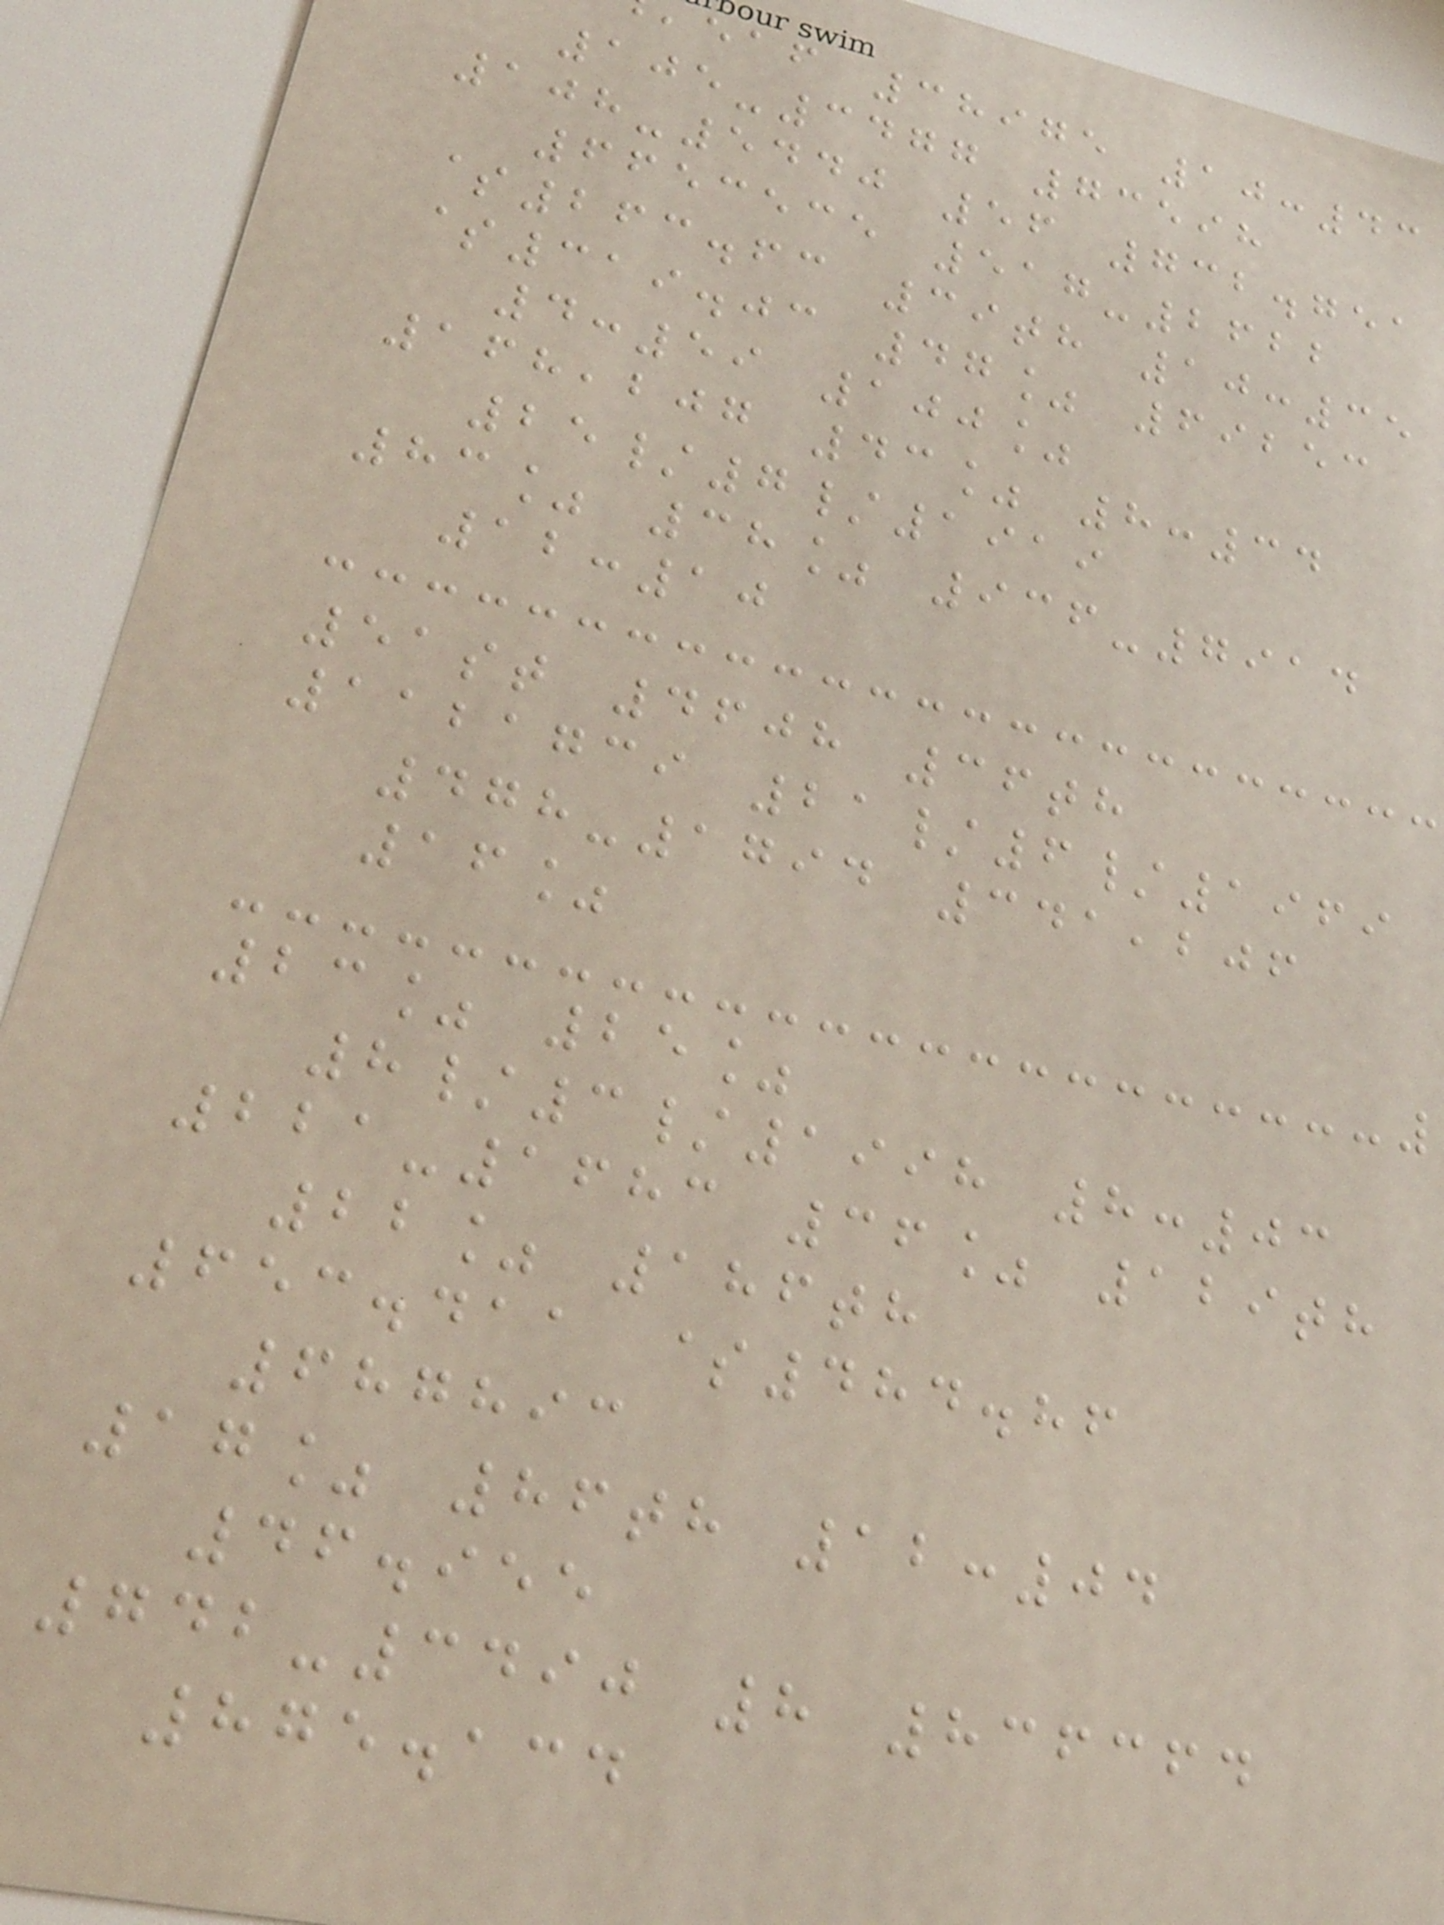,eaf 38975 10:43
105-3477 73598
108-5440 56 732.751
6653535 517-2622
$263.63 39th 10:35
$319.03 47% 69253
4:59 100%
168,207 43% 8:34
25/7/1919
83% 38% 936-7914
12:10
51st 4608 36th
1121739 21/6/1969
478-1794 341,206
16%
23% 25%
8/3/1998 8:03
221-1683 36% 129th
22% 186th
653.411 $484.86
687893
17% 86th 12:04
46.955
742-3490 8 836364
875.134
